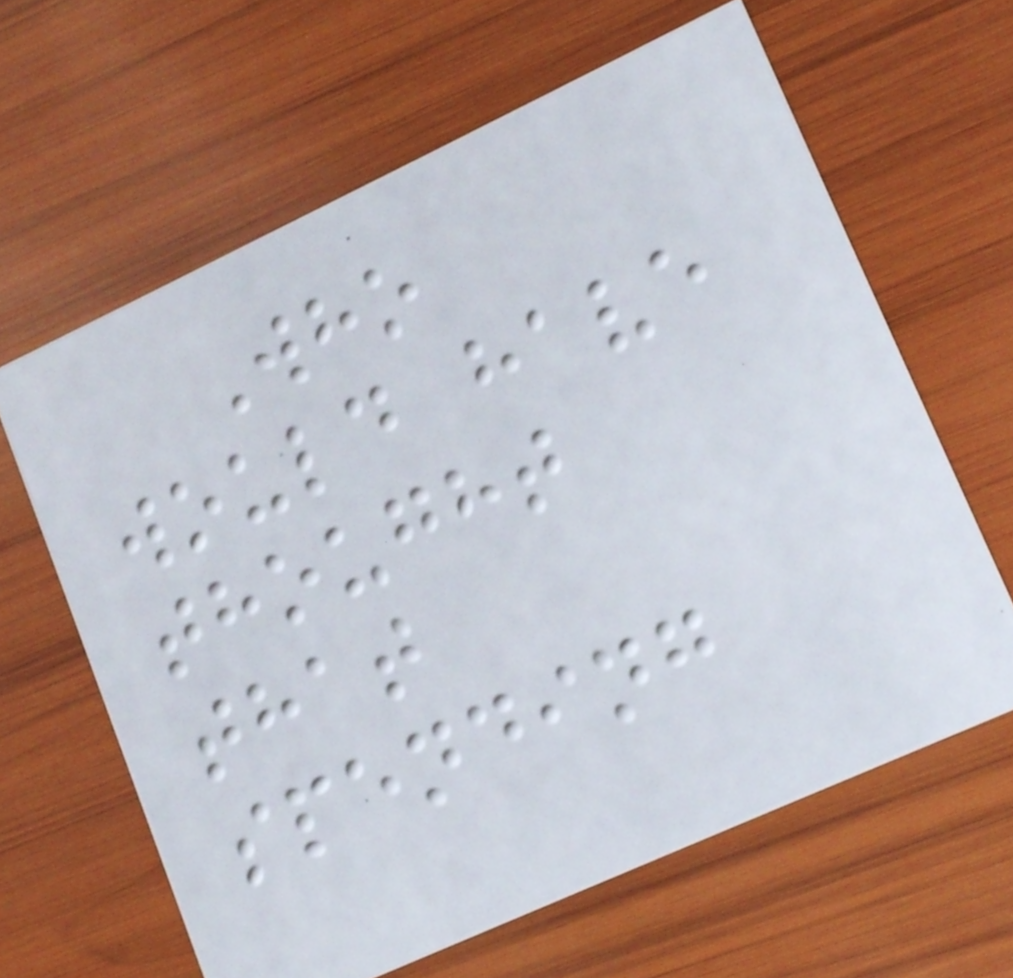Who
would have
thought
that
spending
